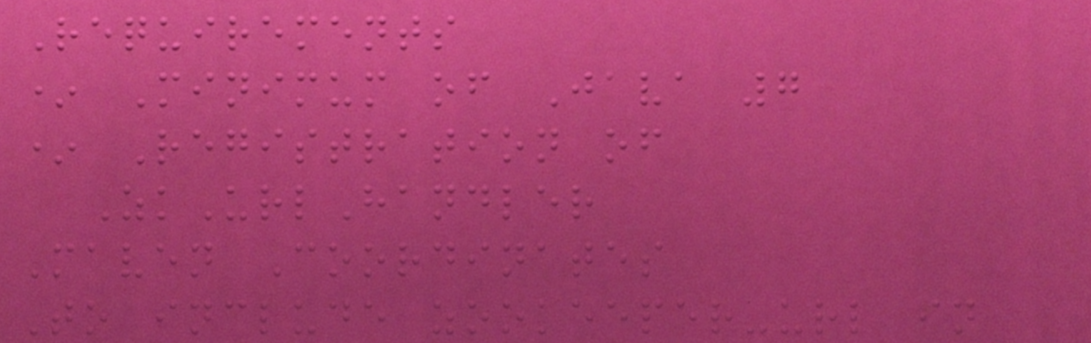Requirements
* Minimum of Java 7
* Registration of
ZkUrlHandler
Maven Coordinates
To include zookeeper-url in
